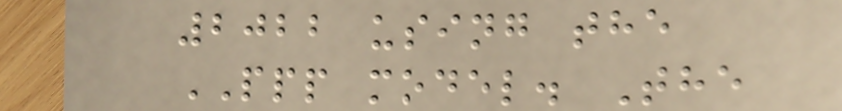2022 using the
PPP model. The
